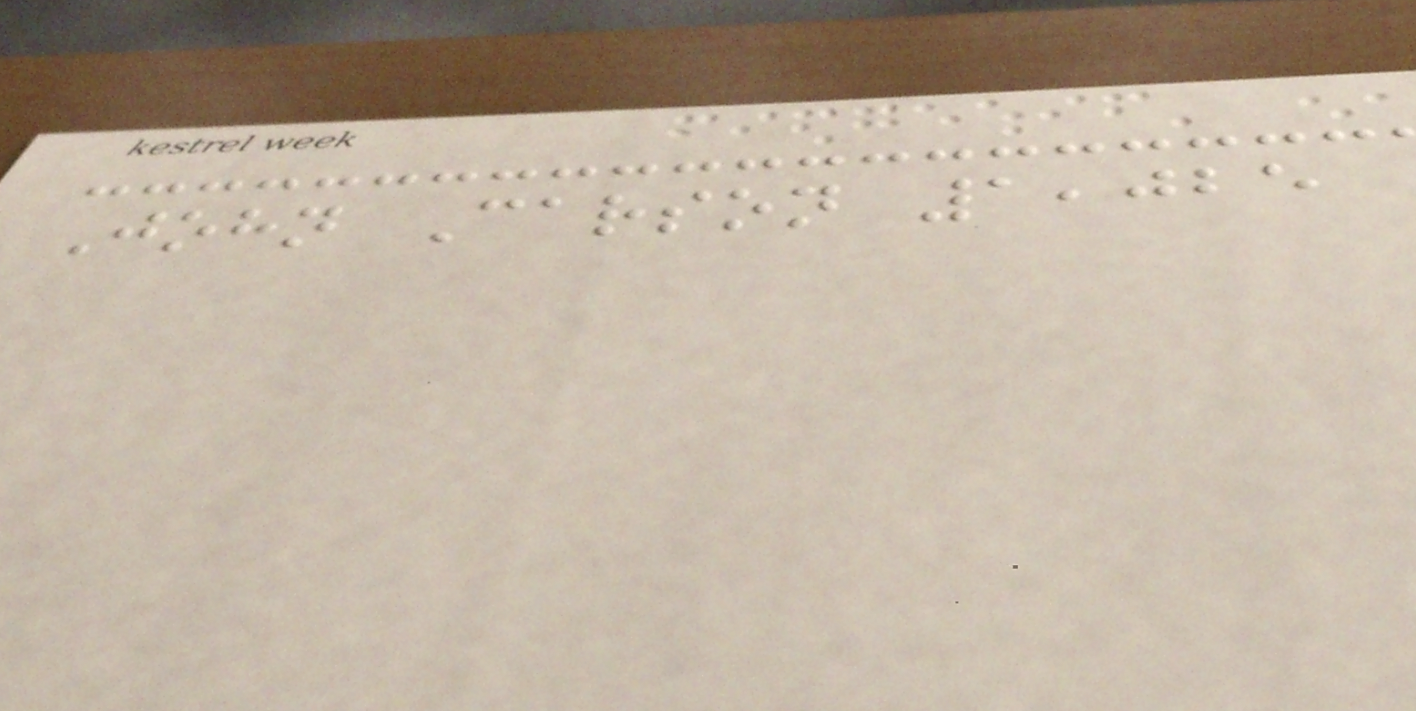John Carson 1,025
